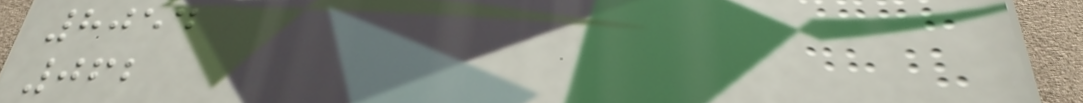8054
062
